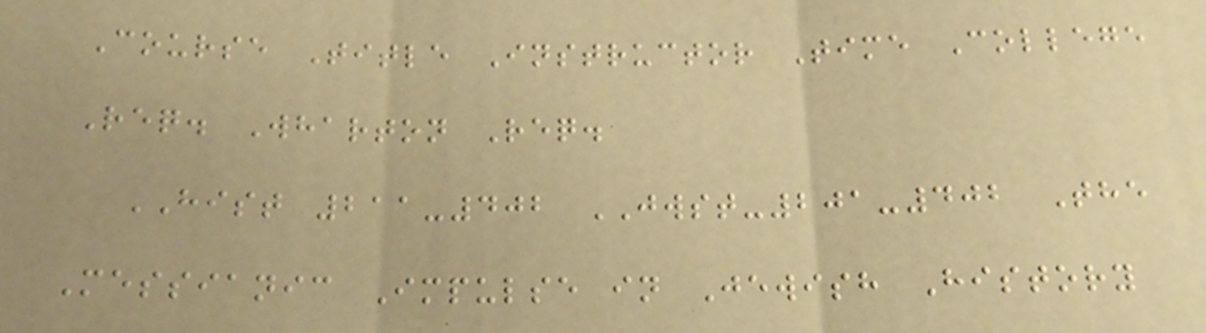Course Title Instructor Time College
Req. Wharton Req.
HIST 211-402 JWST-201-402 The
Messianic Impulse in Jewish History
